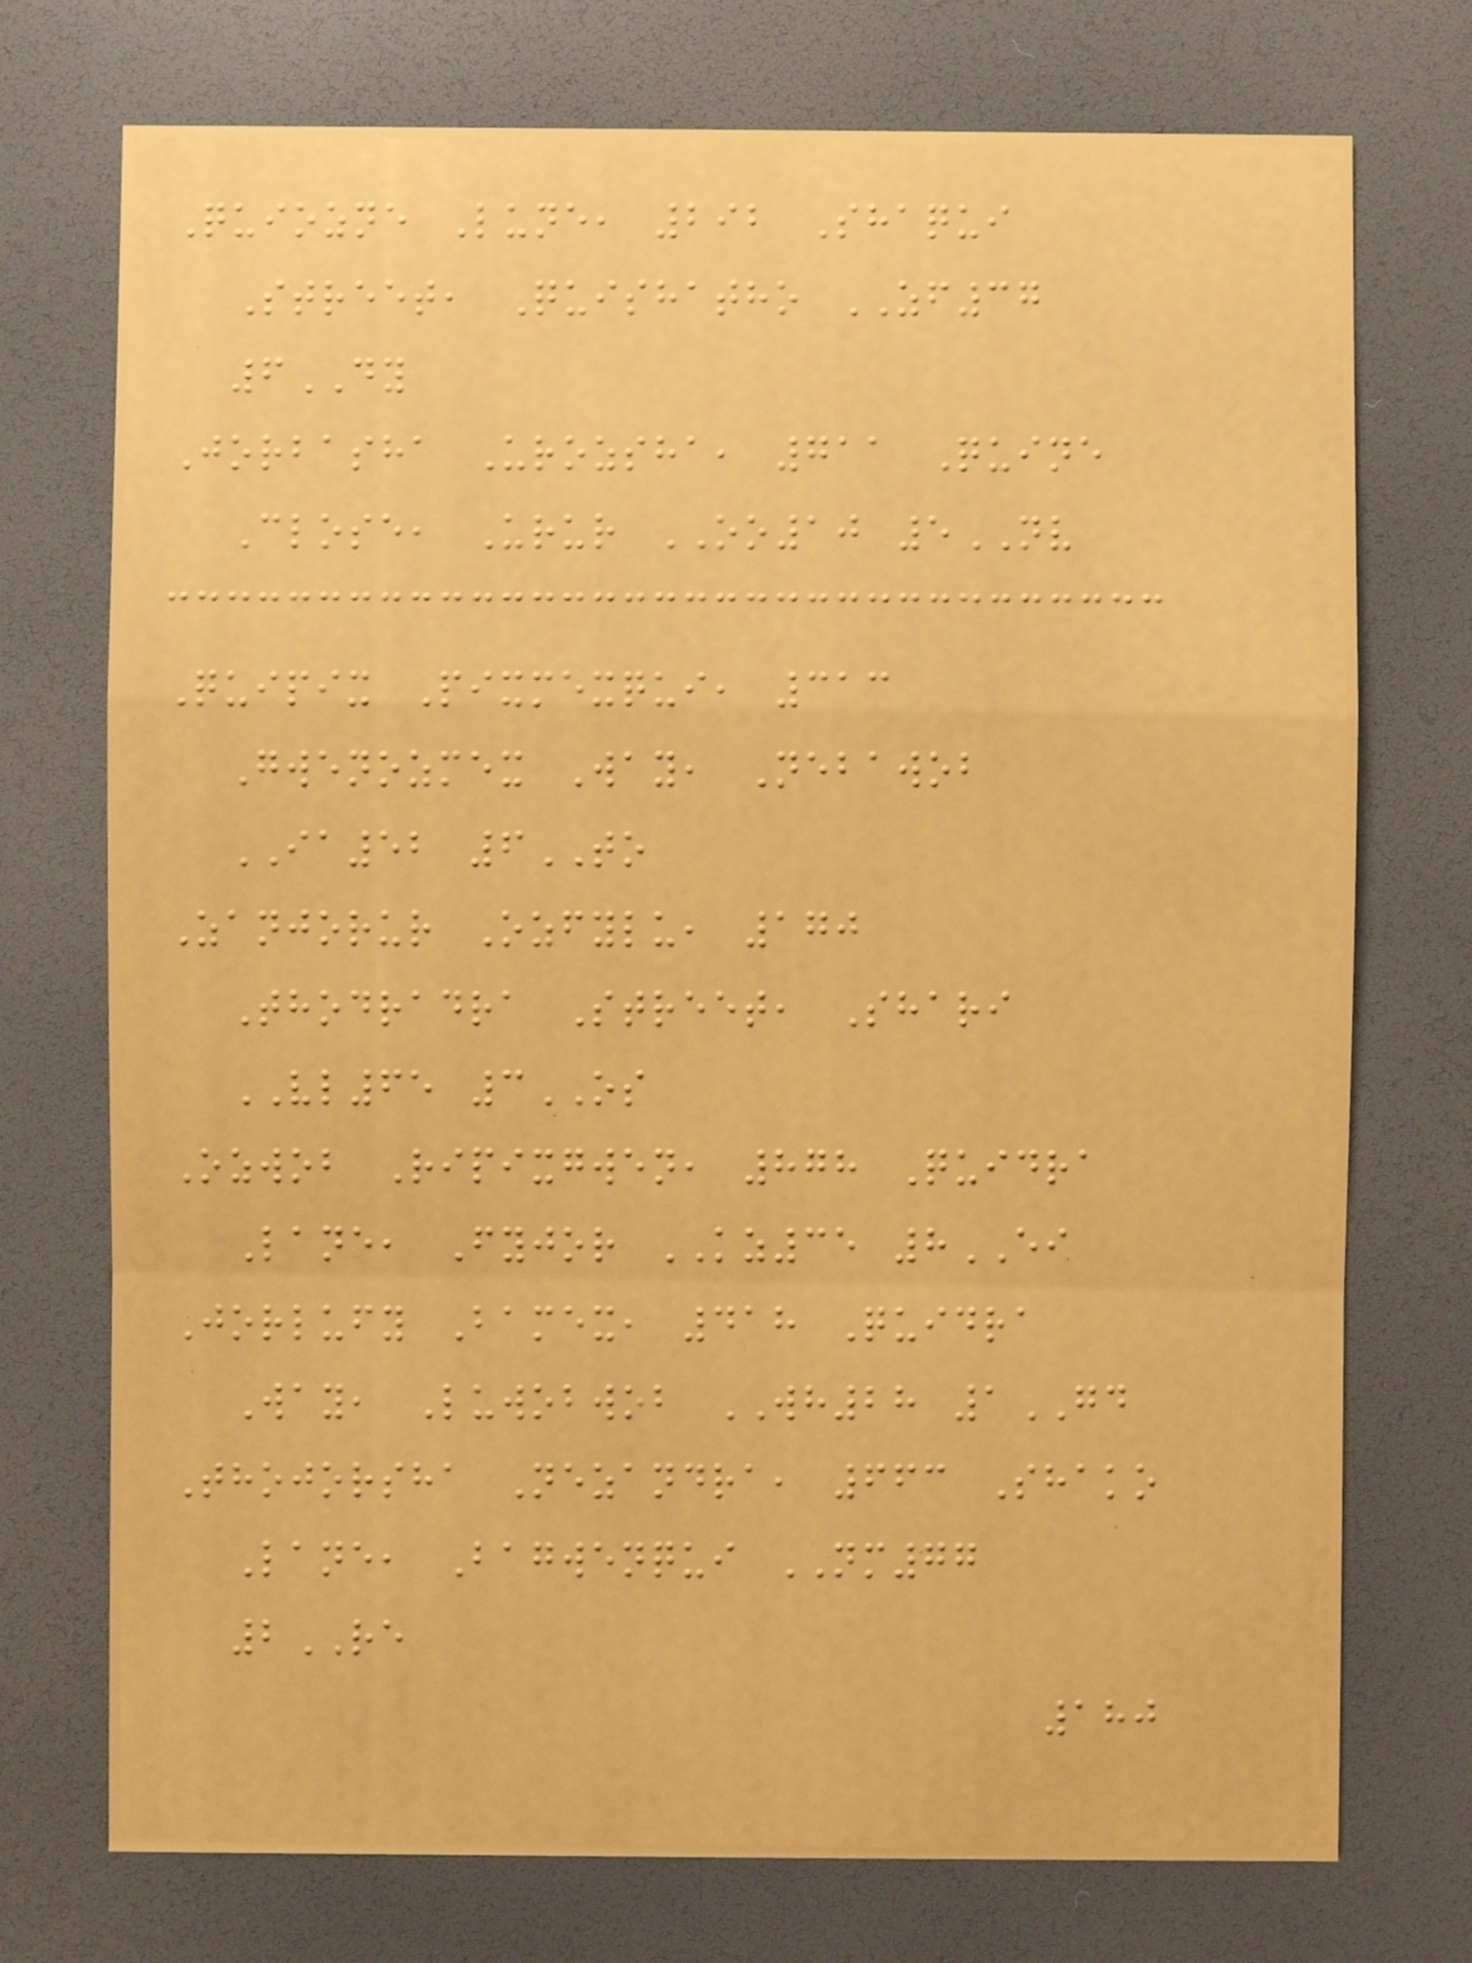Quiozne Lune, 292 Shaqui
Street, Quishatho ZF37
6DY
Jorbasha Urozsha, 711 Quine
Close, Urur OO10 5NV
Quipix Pixmexqui, 313
Gwenozmex Way, Nebawob
IA52 6TO
Zanjorur Ozfylu, 170
Thodradra Street, Shari
VL65 3OS
Ozwob Ripixgwen, 878 Quidra
Lane, Fyjor KZ35 8EI
Jorlufy Bamex, 418 Quidra
Way, Luwobwob WH28 1GD
Thojorsha Nezandra, 663 Shako
Lane, Bagwenqui NM77
2RE
180
